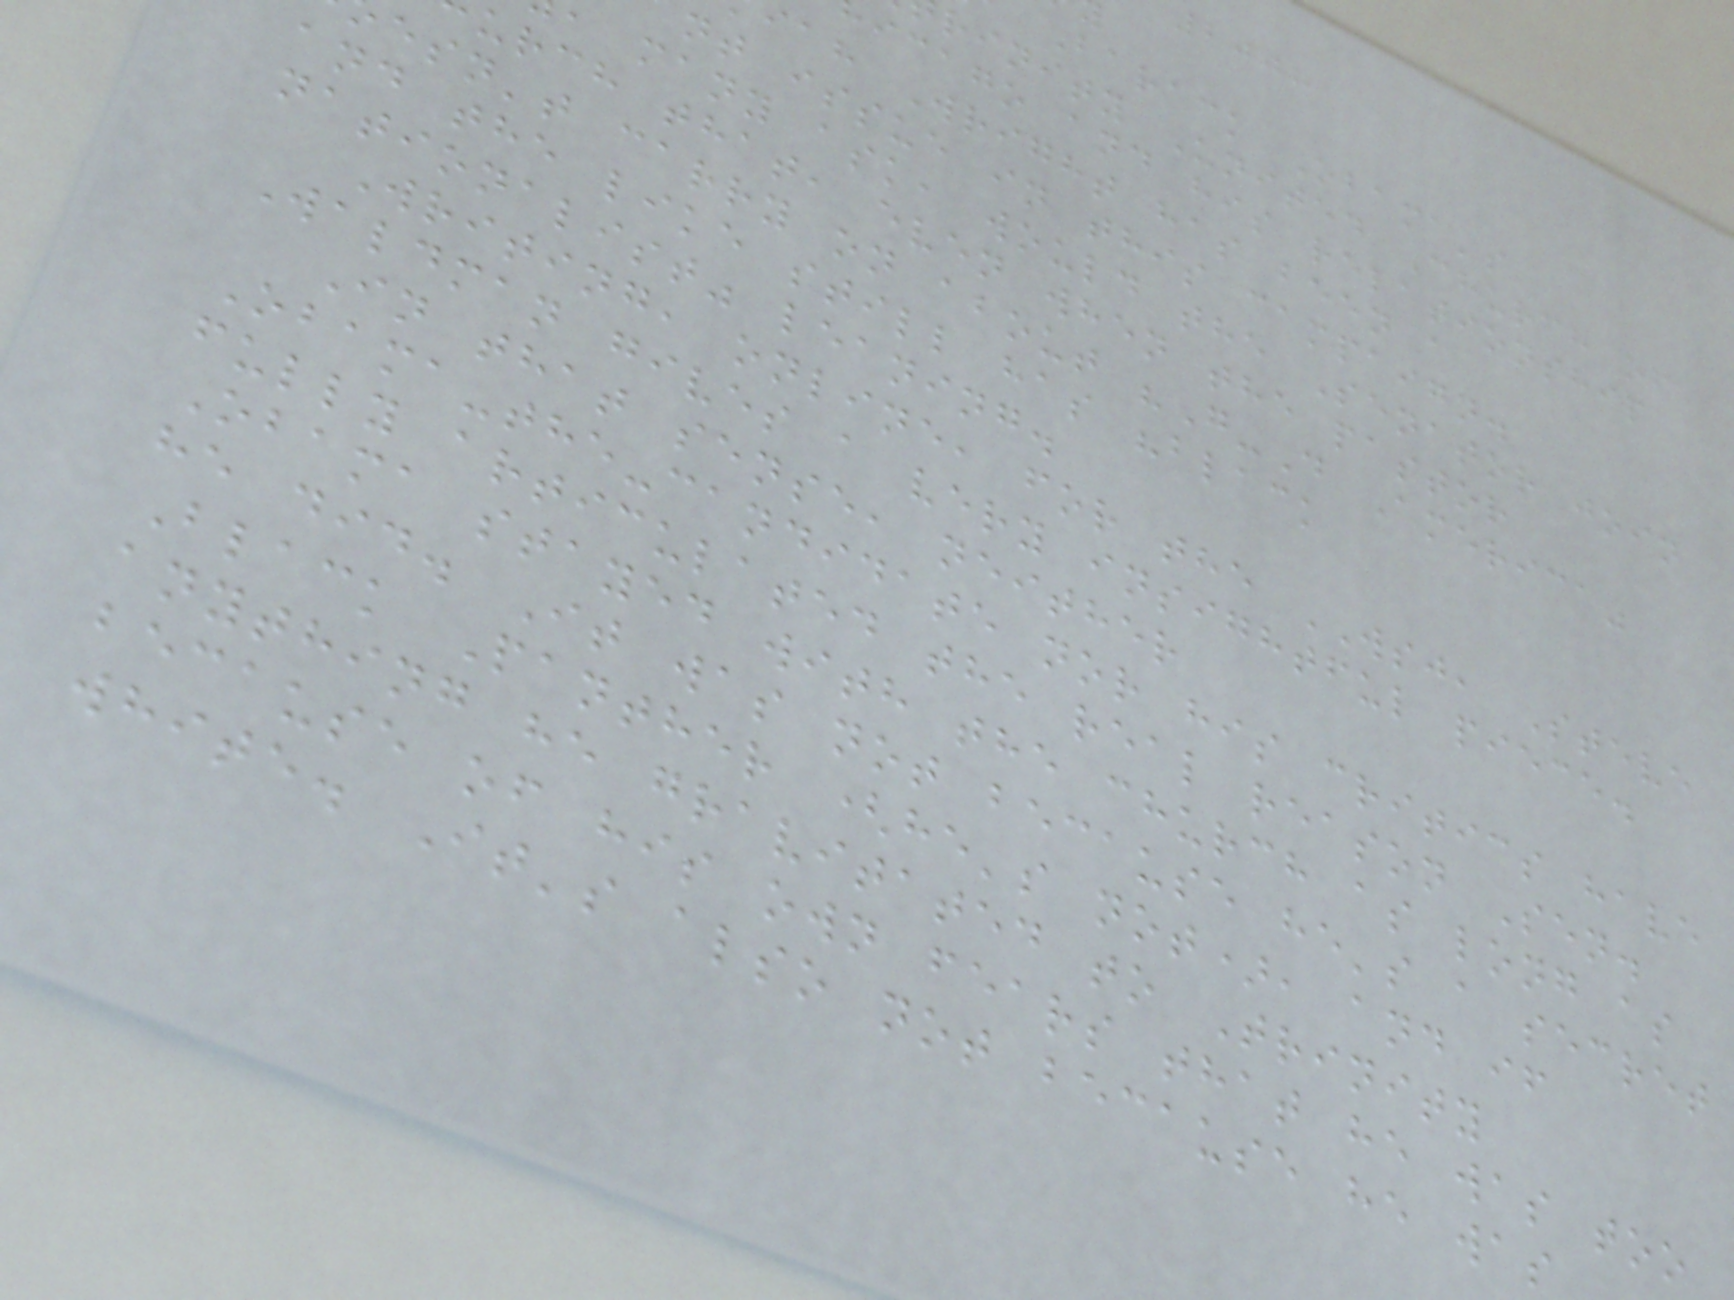Barack Obama's
rinity United Church of
icago and his relationship
iah Wright has been a
nt issue in this campaign.
many ask, would the Senator join
urch that, even when the pastor
esn't carry on about "G-D America"
and the like still has "black
nationalist" leaning.
Writing, online, for the WSJ, Steve
Waldman gives a very insightful piece.
In that sense, neither
Obama-the-candidate nor his critics have
fully articulated the real reason Sen.
Obama stayed with the church as long as
he did. It was not because he's a secret
Black Panther (he's not), and if
anything he gravitated to Trinity
because of his own fears that he was too
white. It's also not because he was
